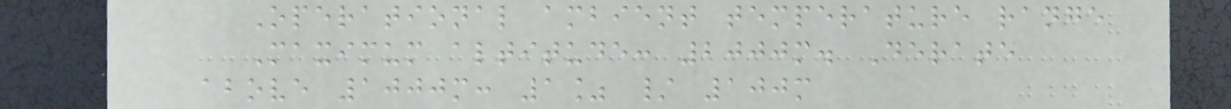Operational ambient temperature range
Maximum altitude: 2000m. Derate
above 1000m: 1% / 100m
